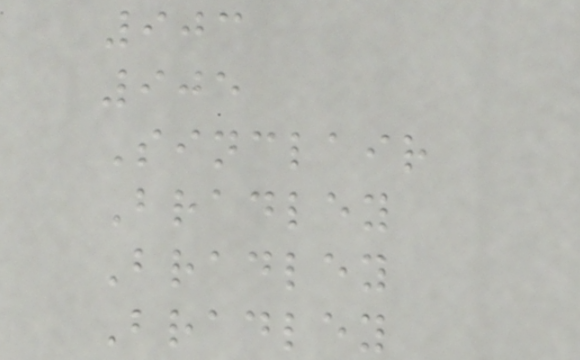903
905
Sinclair
Bradley
Bradley
Bradley
